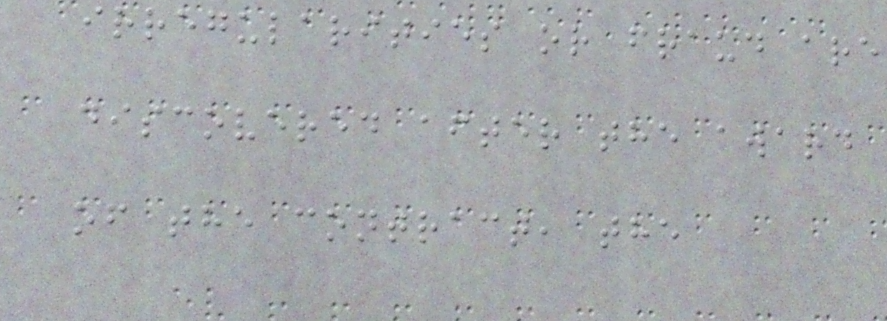irregularities or fraud are
discovered after the award
of the contract, the
